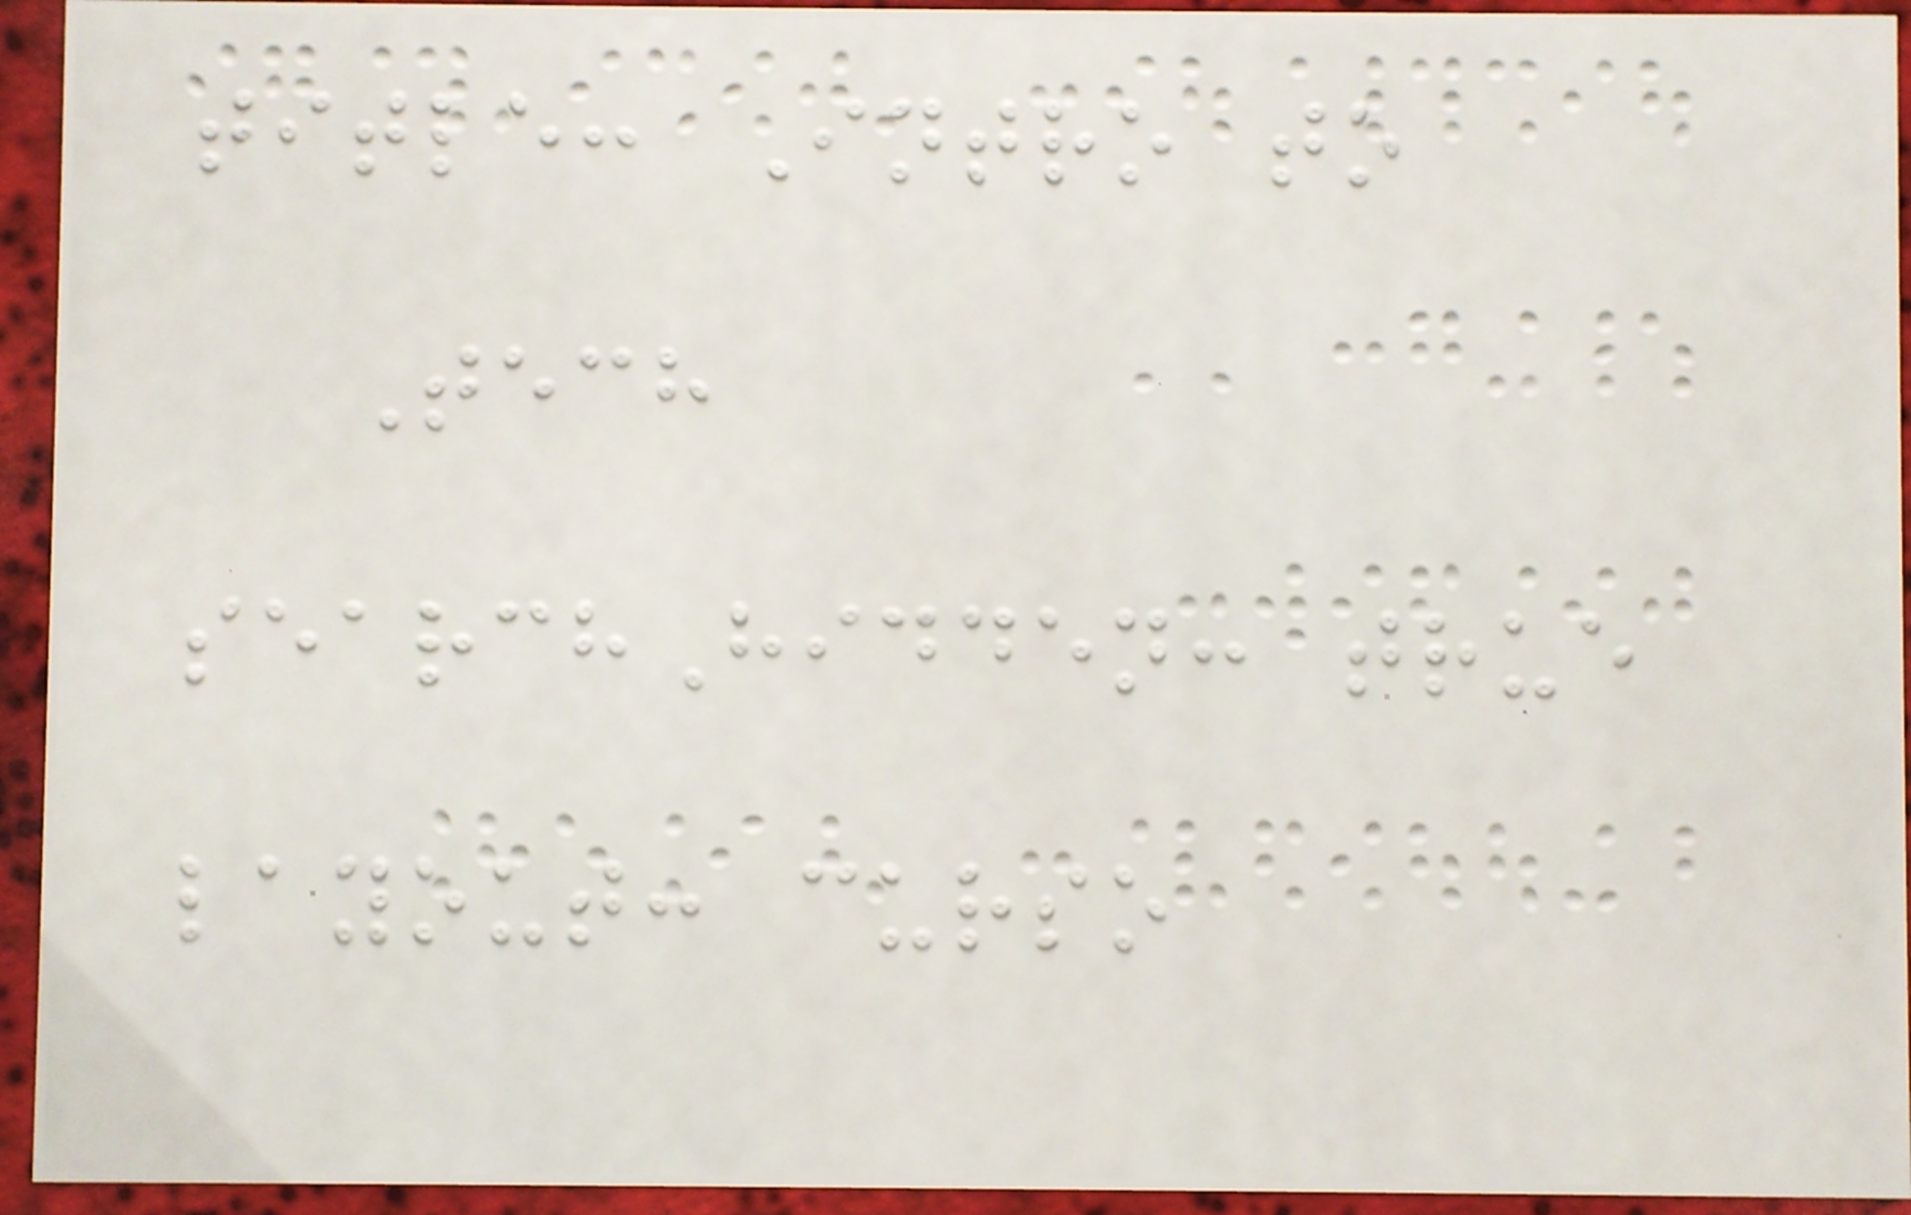title: Intro to
Tech
searchHidden: true
layout: curso
